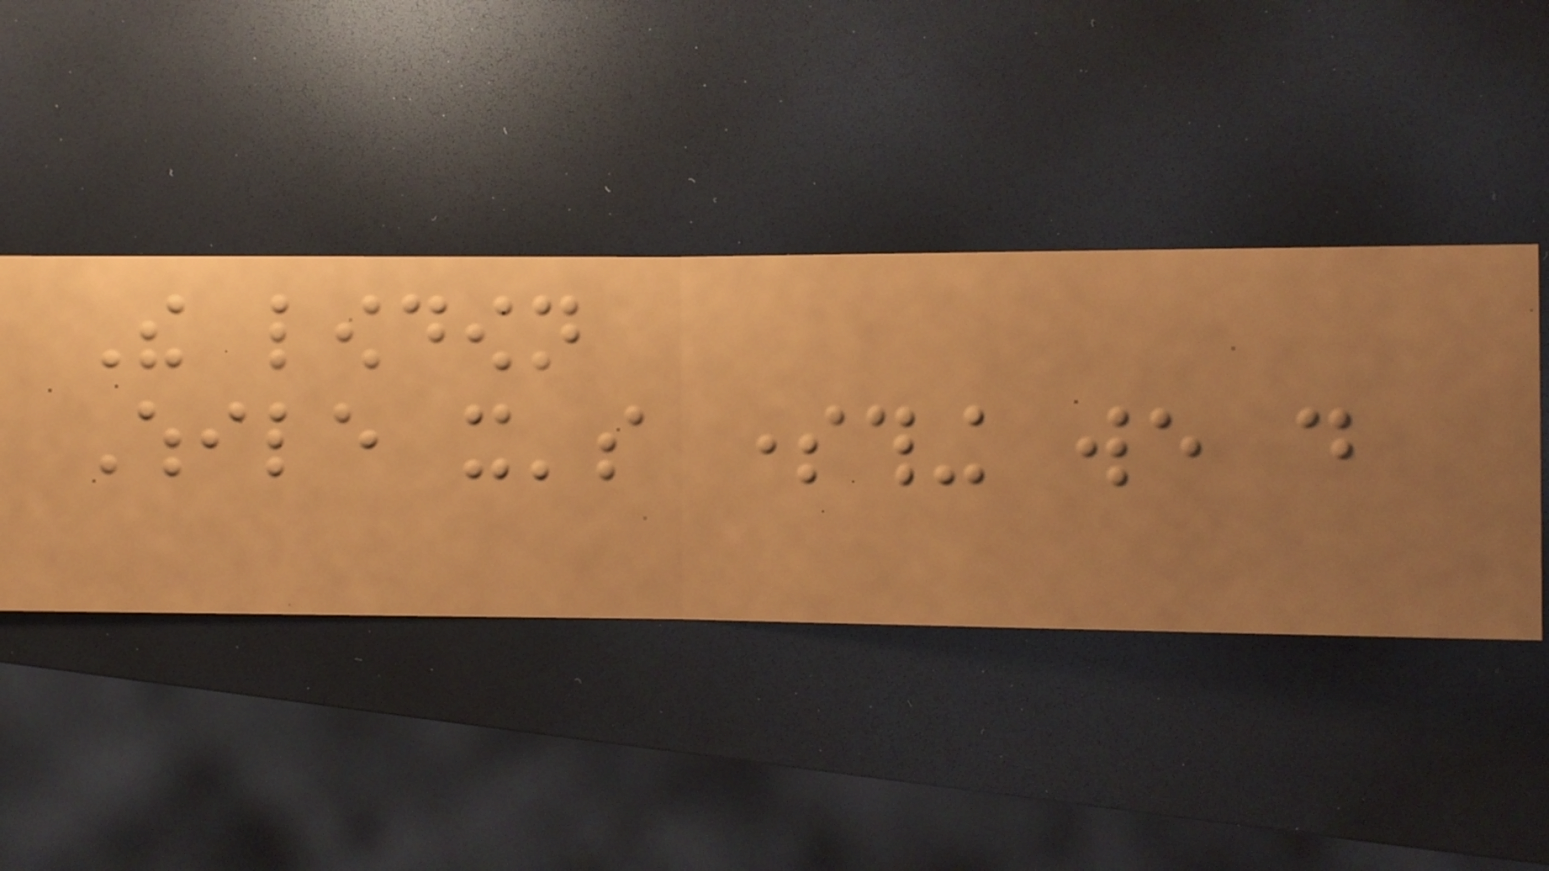The lowdown
While it's something we do
